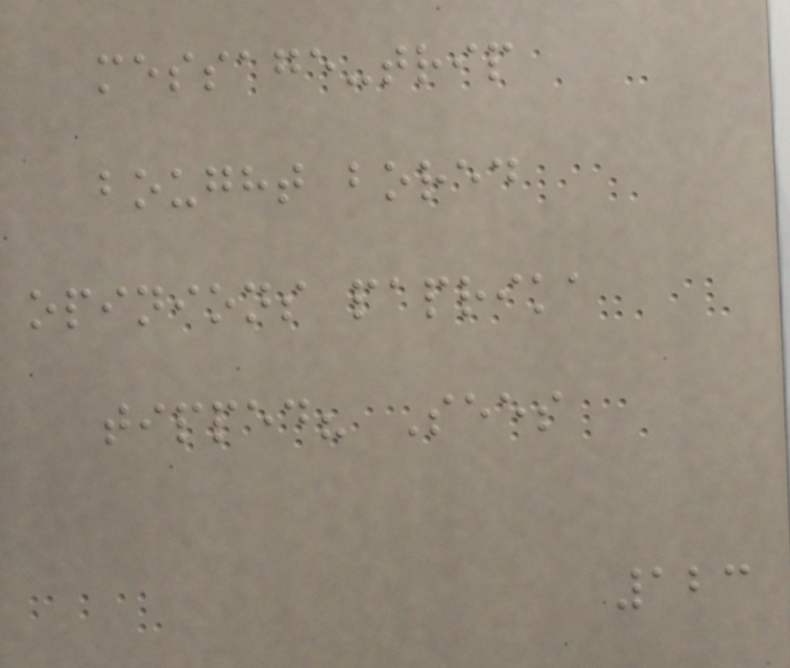message-trip
bought bored
opinions paprika
tipped? Sees
123
